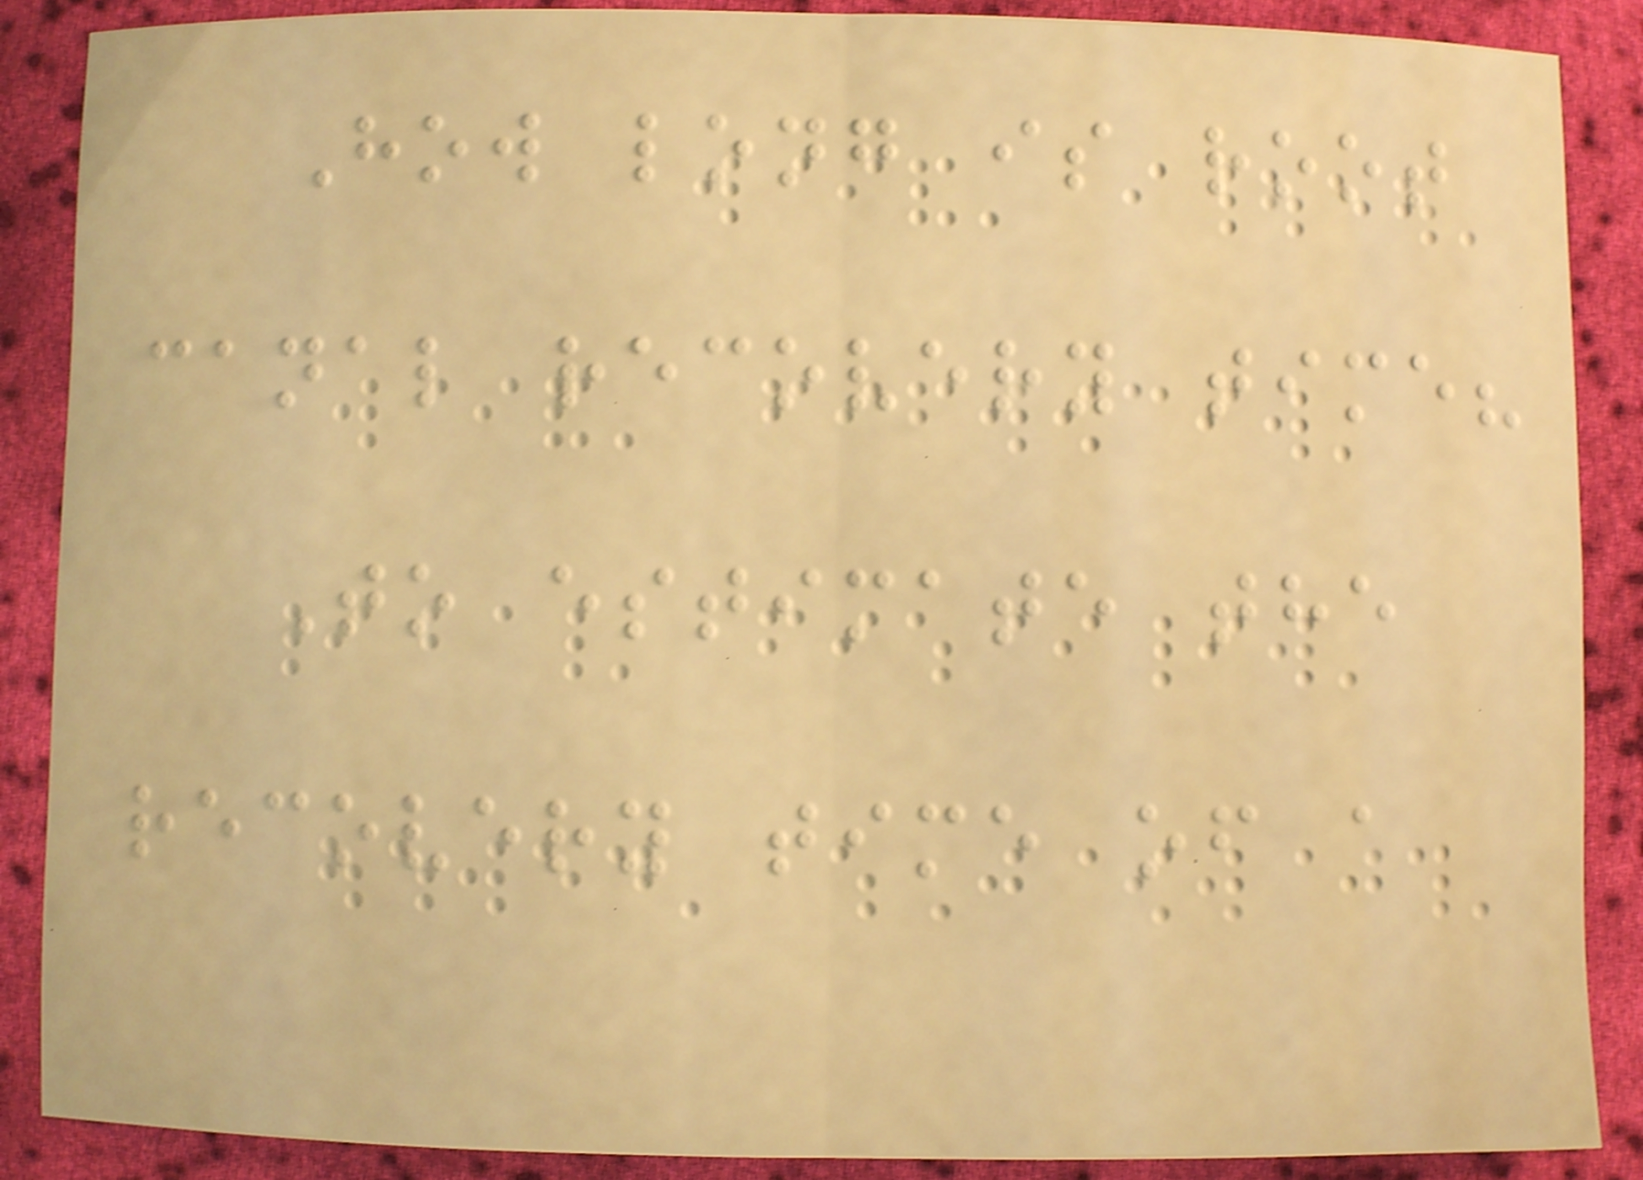How long is root
canal recovery time?
To estimate the
recovery time of a
